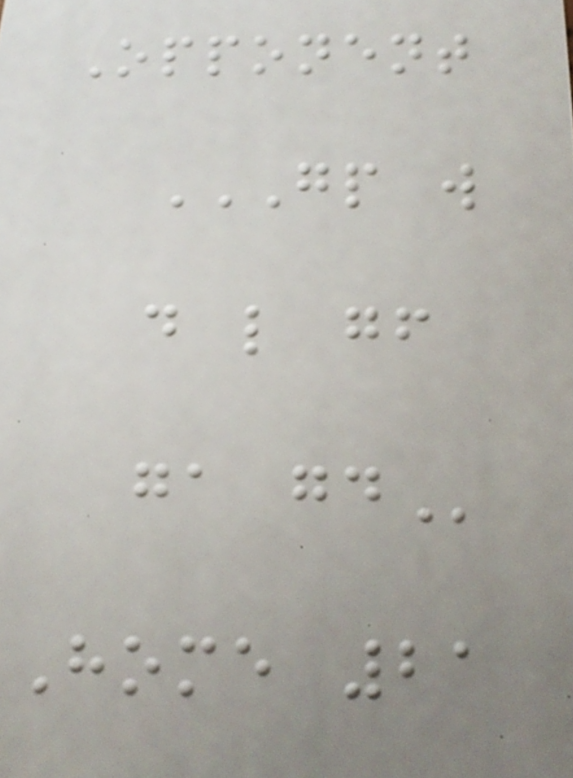Opponent
GP W
D L GF
GA GD
Home 21
